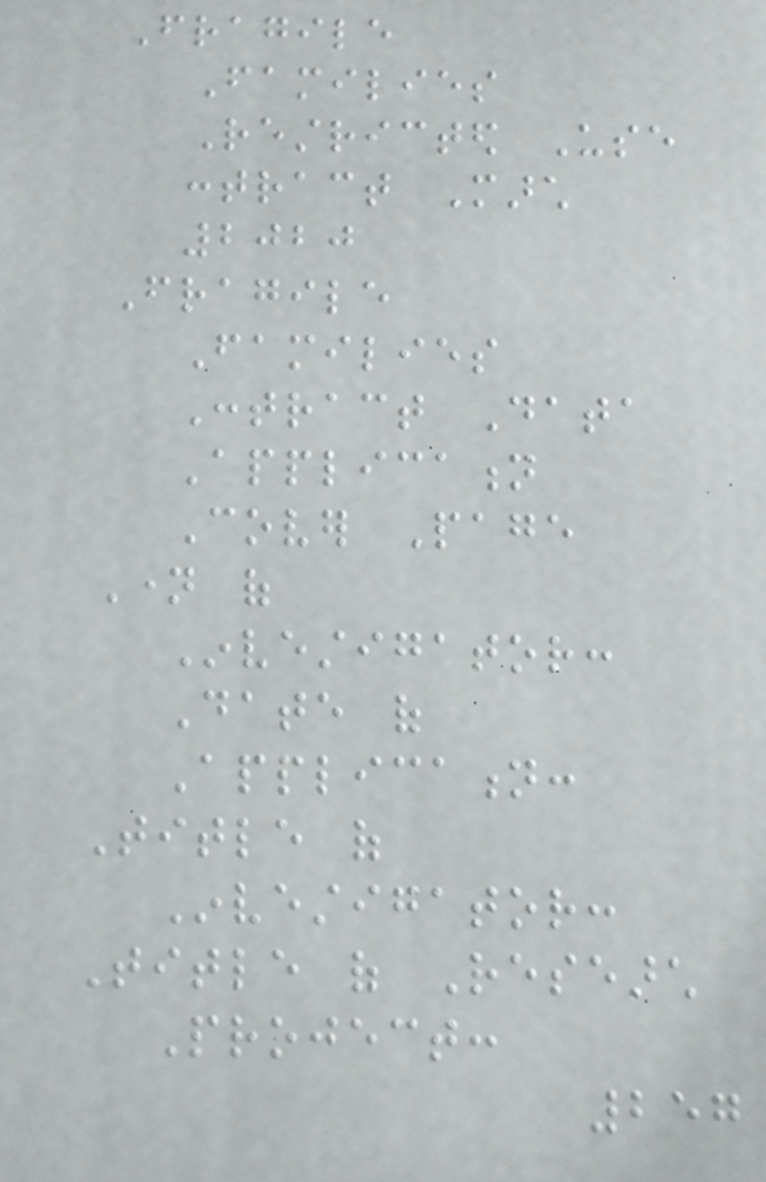Fragile
Families
Restricted Use
contract March
2020
Fragile
Families
Contract Data
Application
Cover Page
Name of
Investigator:
Date of
Application:
Title of
Investigator:
Title of Research
Project:
257
